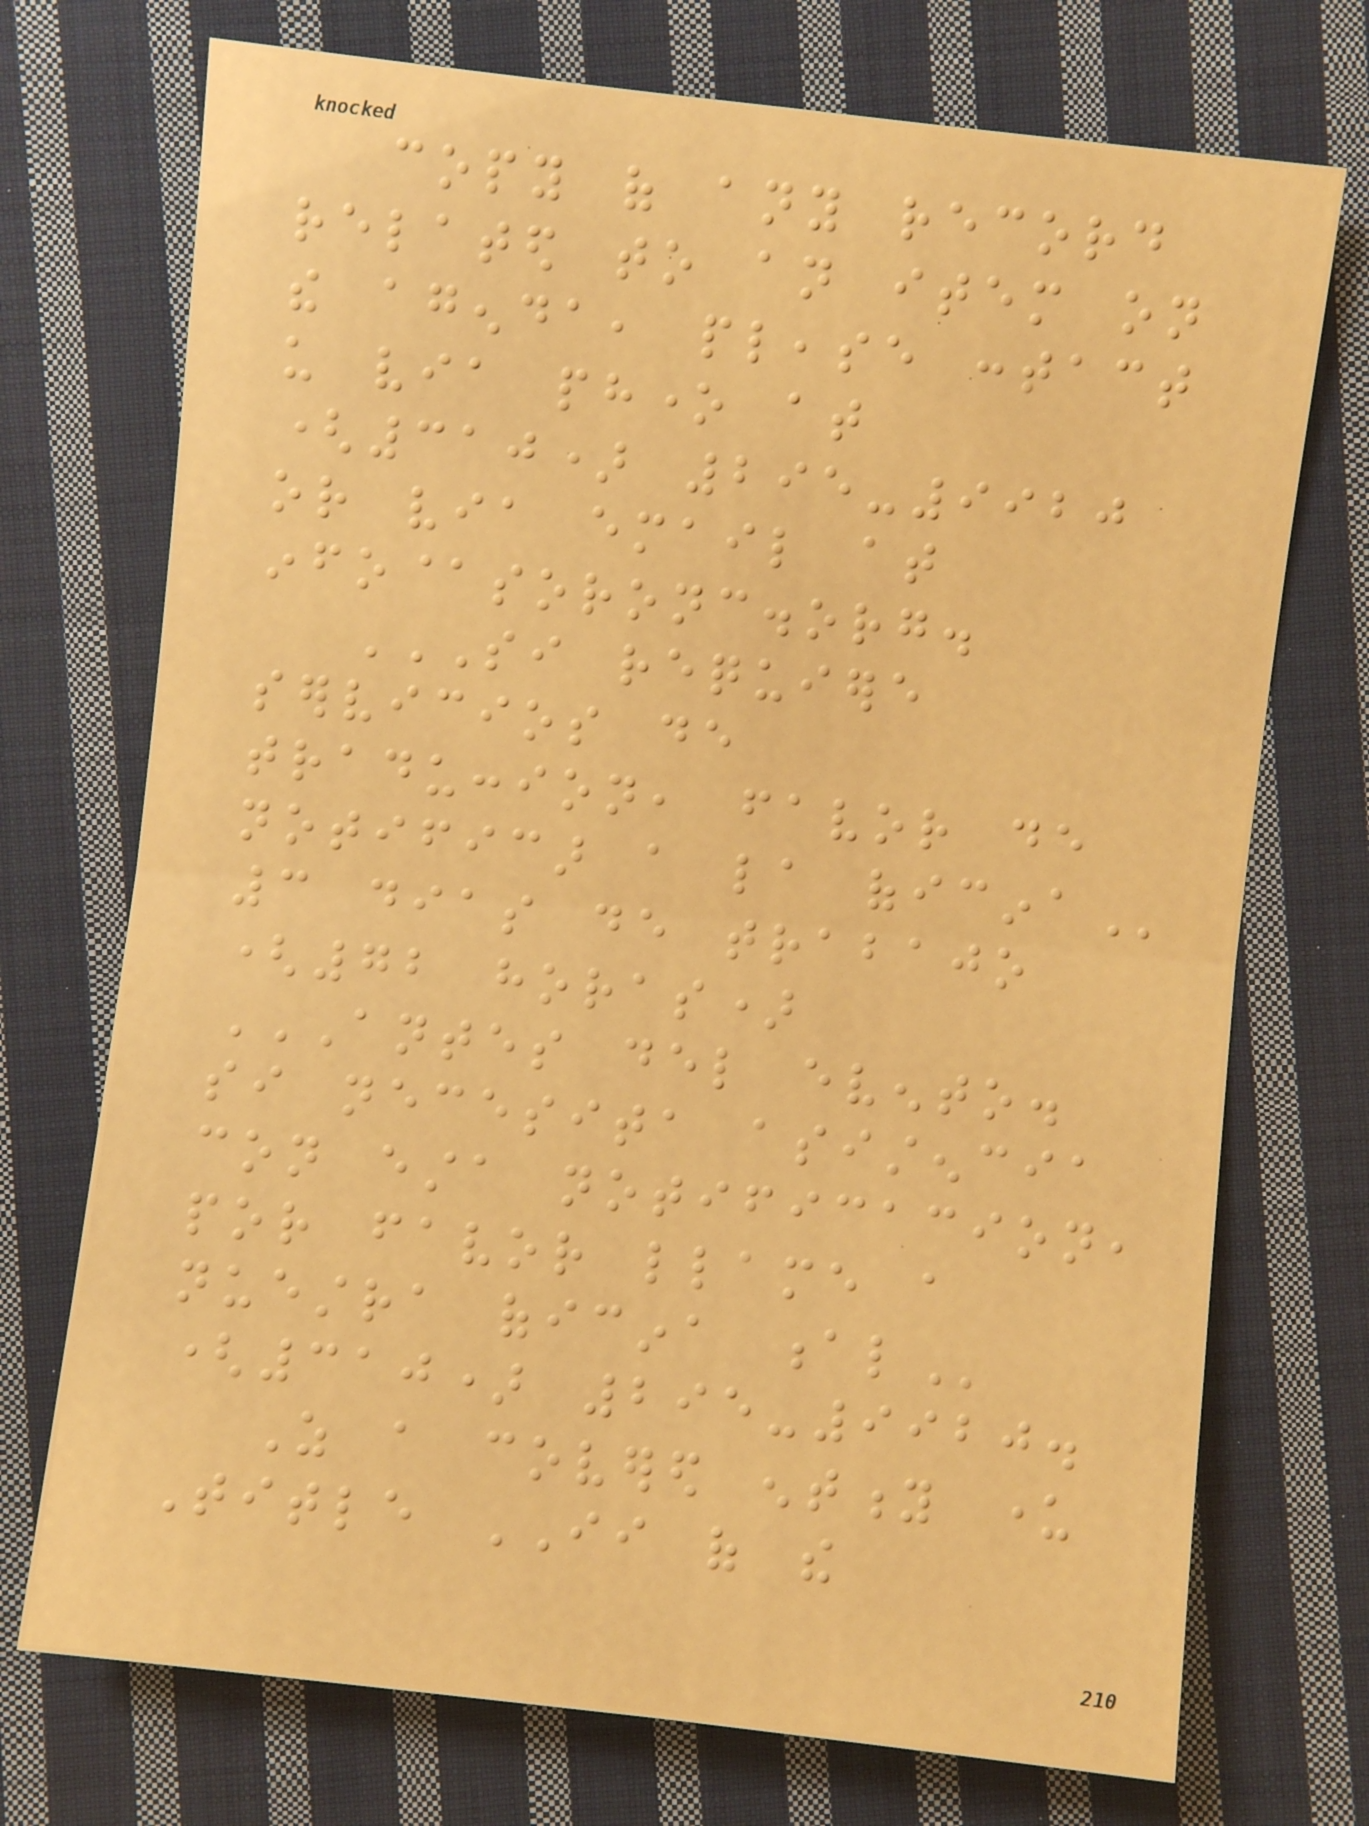copy of any record
related to an item on
the agenda, please contact
us via phone at
(310) 295-9920
or via email at
info@soronc.org.
SI REQUIERE
SERVICIOS DE
TRADUCCION, FAVOR DE
NOTIFICAR A LA OFICINA
3 dias de trabajo
(72 horas)
ANTES DEL EVENTO.
SI NECESITA ASISTENCIA
CON ESTA NOTIFICACION,
POR FAVOR LLAME A
NUESTRA OFICINA AL
(310) 295-9920.
As a covered entity under
Title II of the
